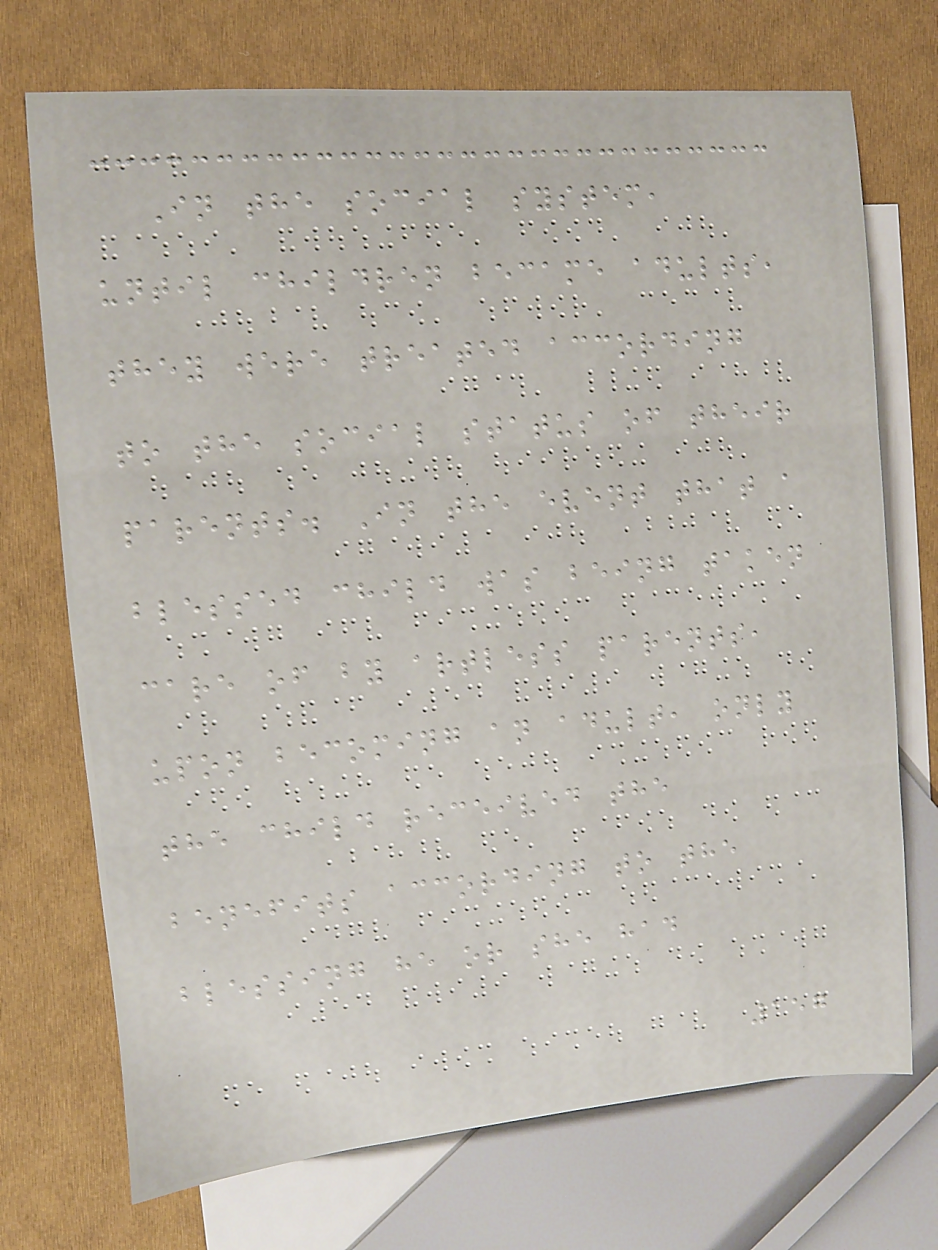In the social system,
until children became adults,
they were treated according
to the social status of their
parents. In the event that a
blessed child was being taken
care of by artless parents,
upon becoming an adult, only
the child received the
benefits according to the
blessing he or she had
157
